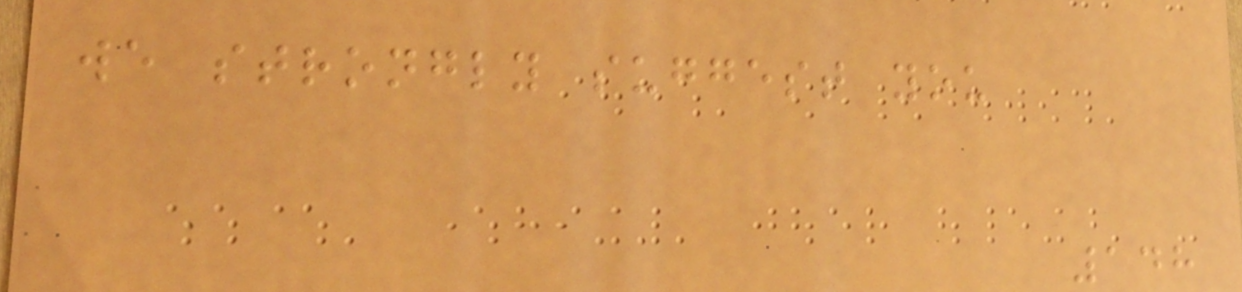we strongly suggest you
148
